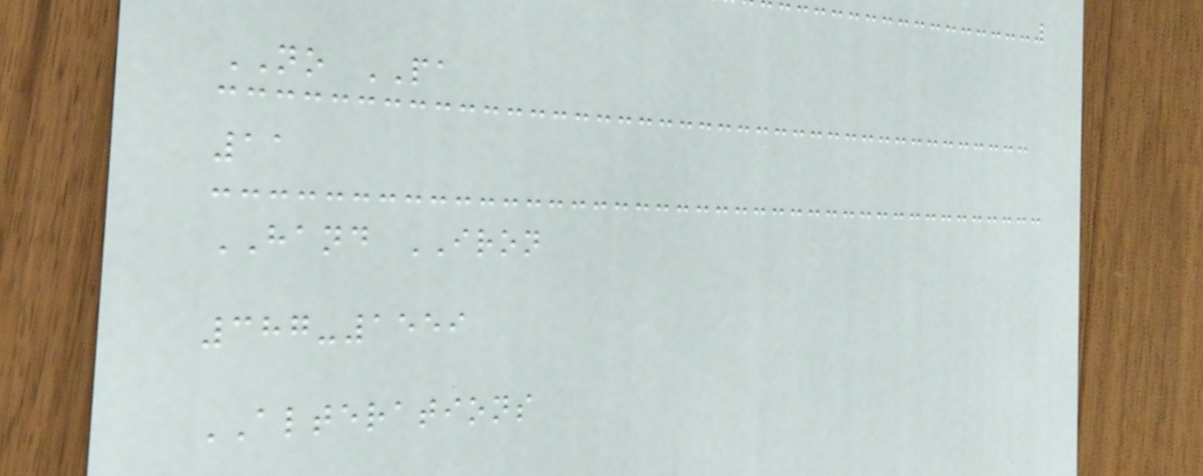NO PA
11
HAND IRON
387-1559
ALTERATIONS
